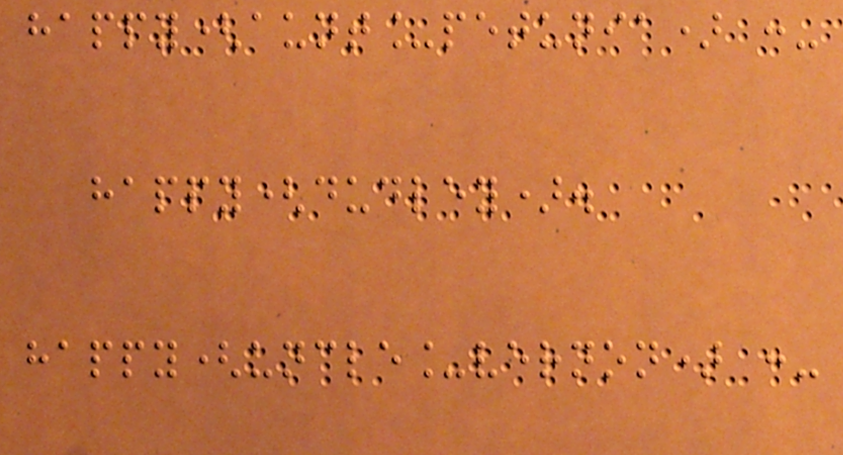happy(aunt_petunia) :-
happy(dudley).
happy(uncle_vernon) :-
